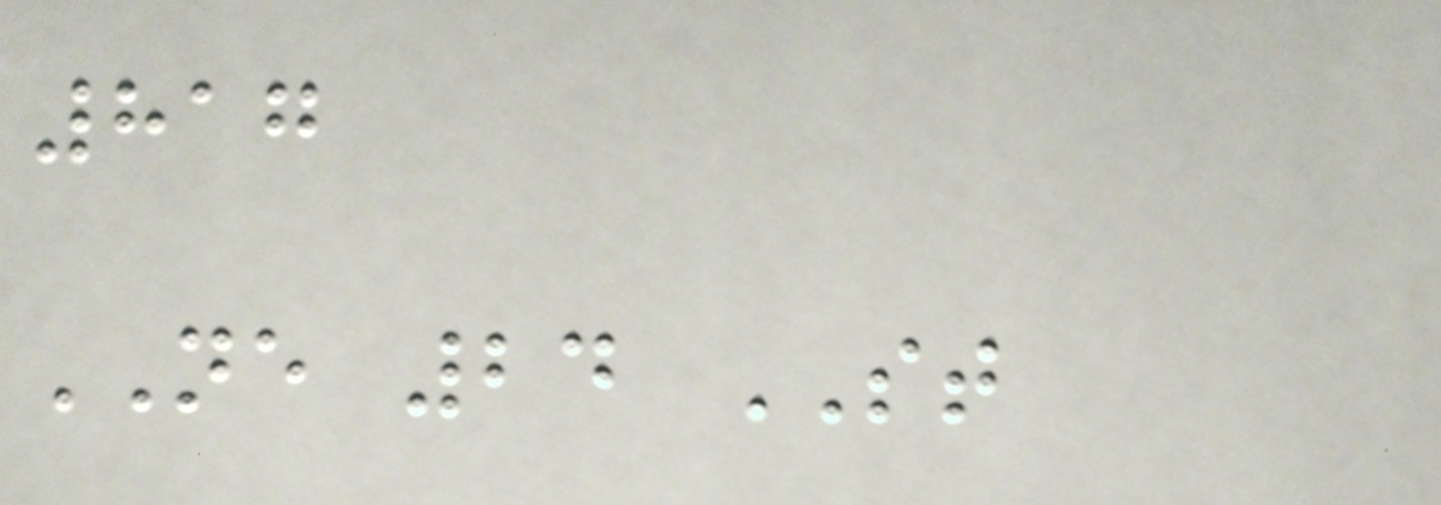817
NE 24 ST
